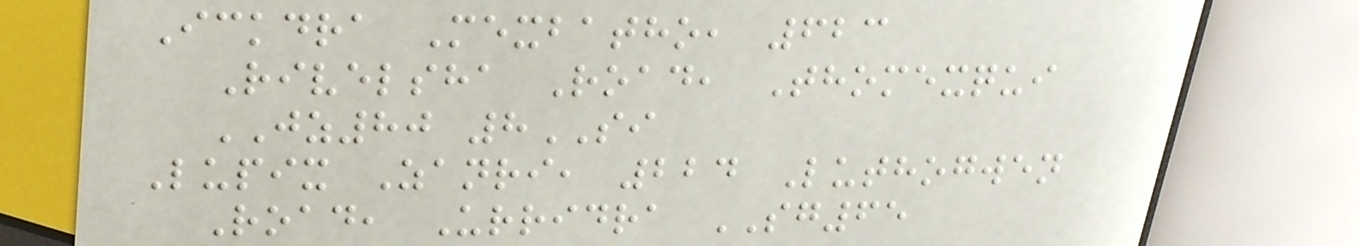Ickdra Mexbatho, 623
Rivelsha Road, Thomexqui
JZ80 8SI
Lupix Zanri, 224 Luthogwen
Road, Urridra SG65
